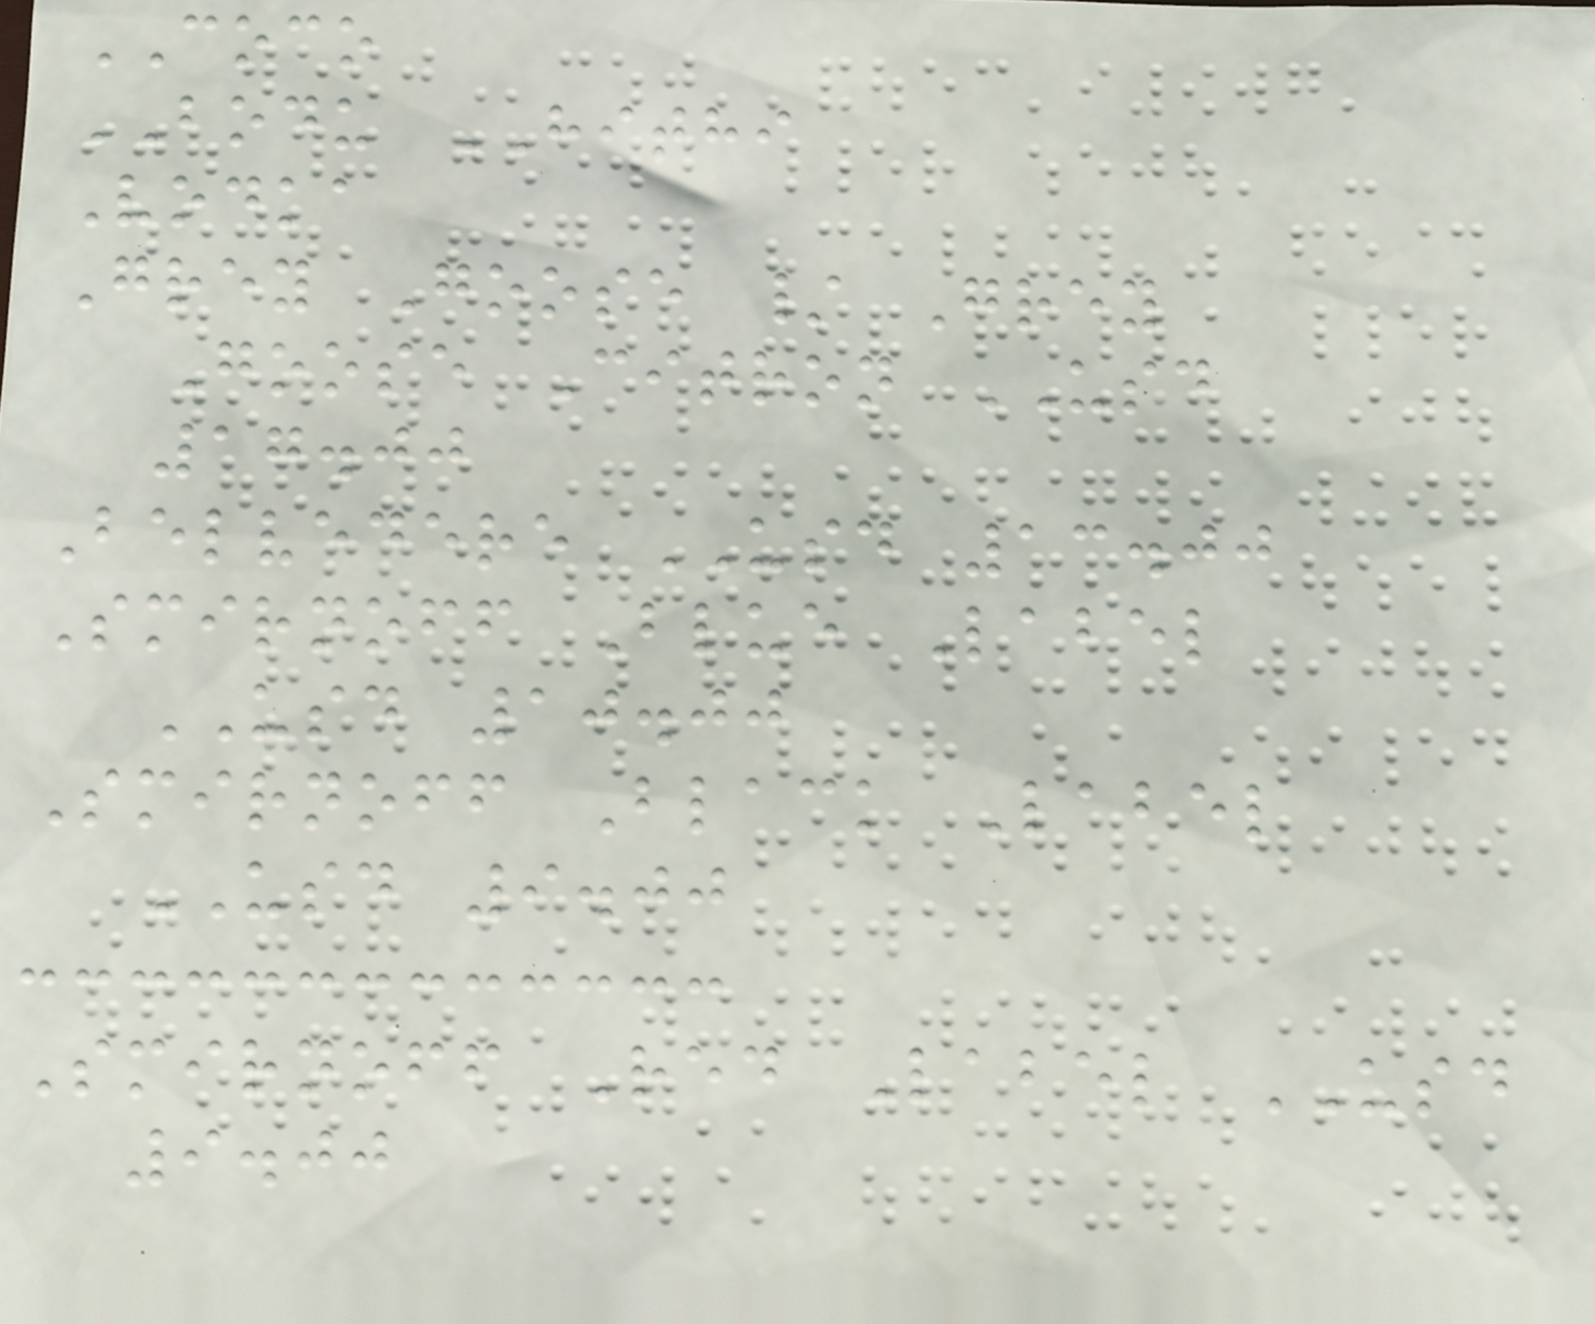COCO
BODU HITHI
Vodka
Grey Goose / Grey
Goose Citron USD
17.00
Belvedere USD 13.00
Smirnoff Blue Label
USD 10.00
Smirnoff Black Label
USD 9.00
Smirnoff Red Label USD
9.00
